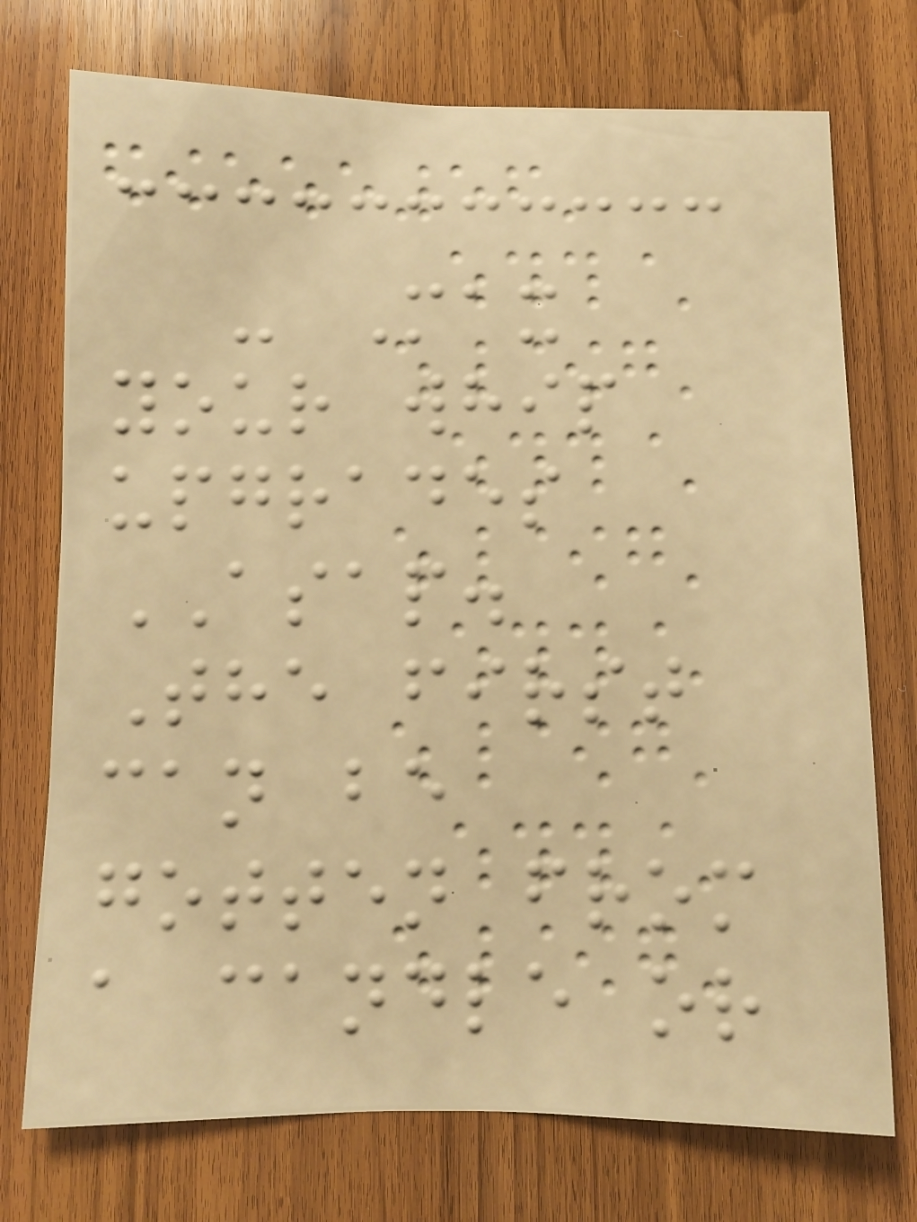- Max
your whip
upgrades
ASAP.
The first
can be
gotten from
a candle or
